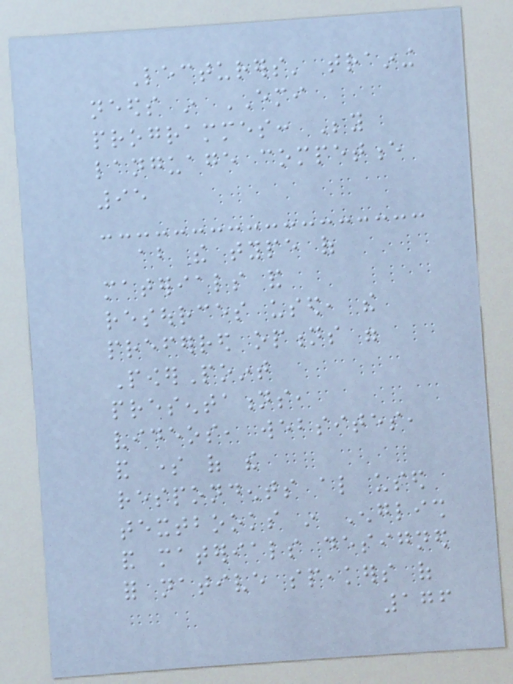Lecturers' training
needs in EMI
programmes: Beyond
language competence
95
about the type of
materials and
resources used, the
preferred options were
PowerPoint
presentations,
videos, websites,
and some of the
respondents also used
textbooks in English
and materials designed
for native speakers of
176
